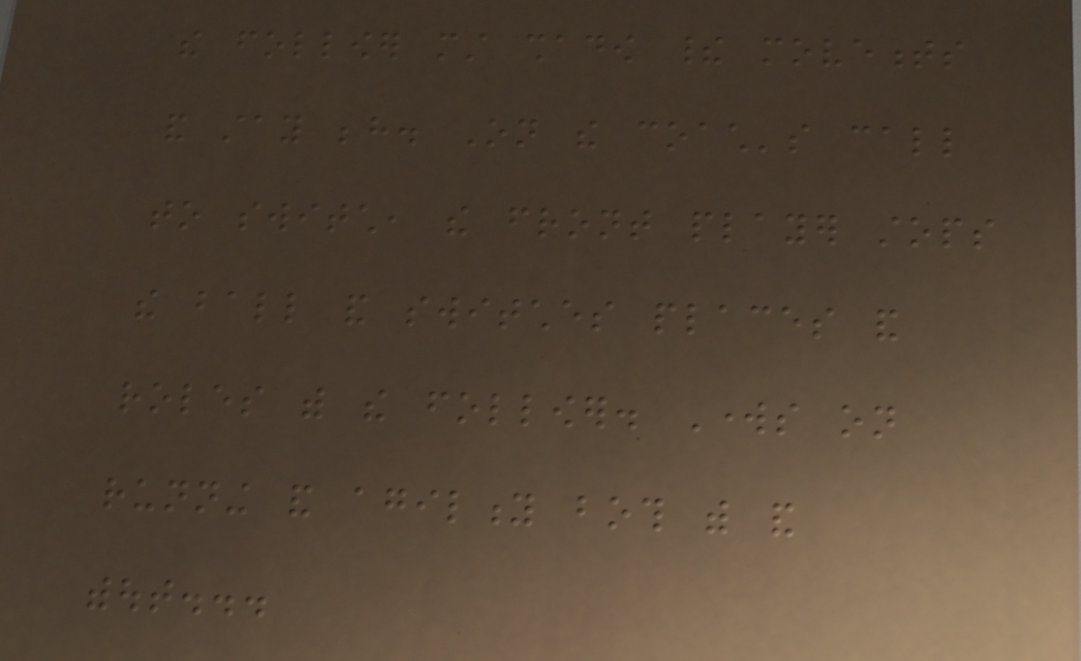the follower must shadow their movements
and stay behind. On the coach's call
to switch, the front player stops
the ball and switches places and
roles with the follower. Works on
running and agility both with and
without...
